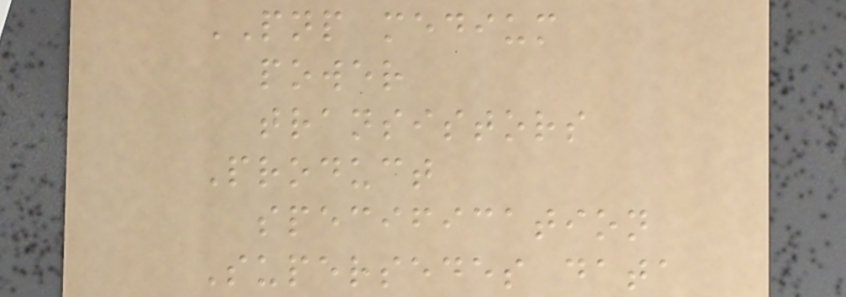PNP medium
power
transistors
Product
specification
Supersedes data
